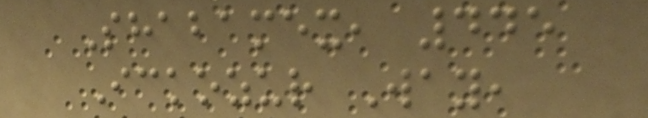Shabamex, 445
Ickozur Way,
